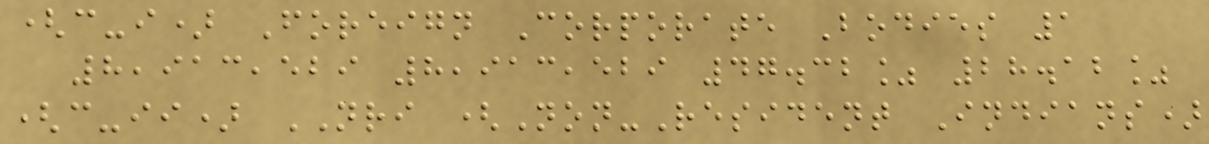(c-i) Foreign Corporate Bodies 1
8,913,529 8,913,529 47.32% 28.12%
(c-ii) NRI (Non-Resident Indians)
